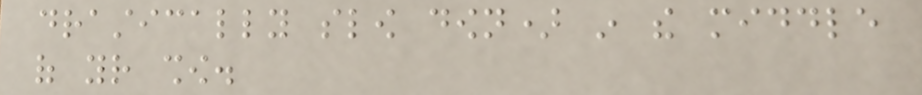drastically slow down) in the middle
of your show.
